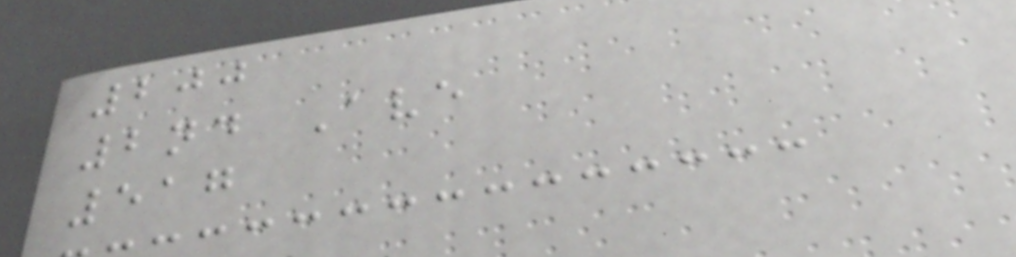200
2nd Ave
517
